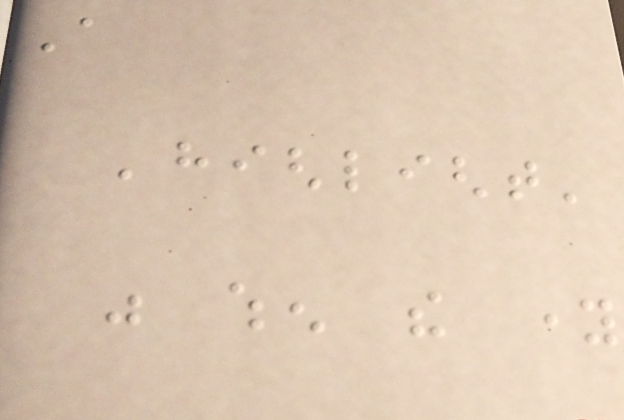A
'highlight'
was when the young
